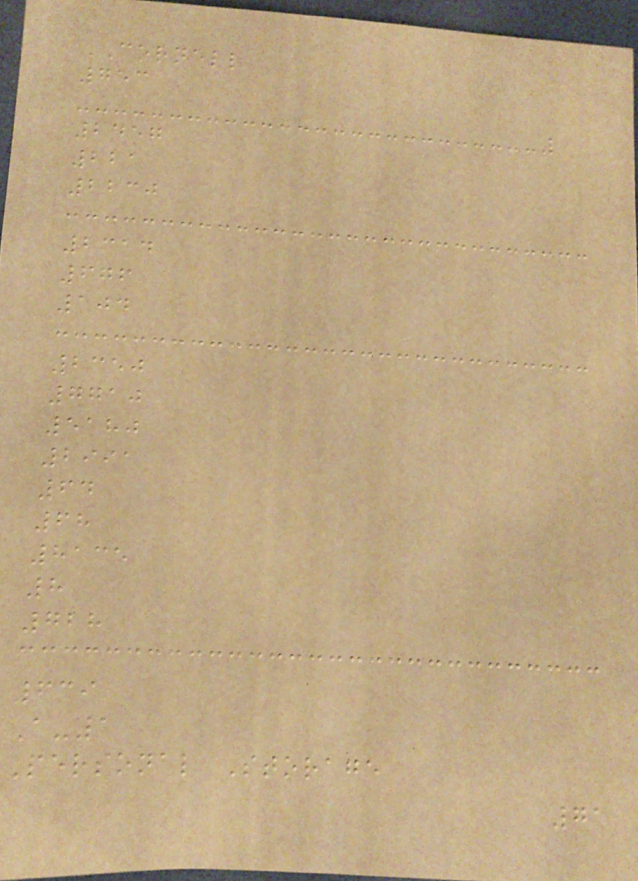CORNELL
753
2457
221
2230
2314
676
104
2350
7710
5180
2991
64
68
8135
8
728
639
A-1
Personal Storage
71
